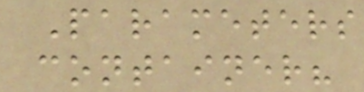Parameters
container?
